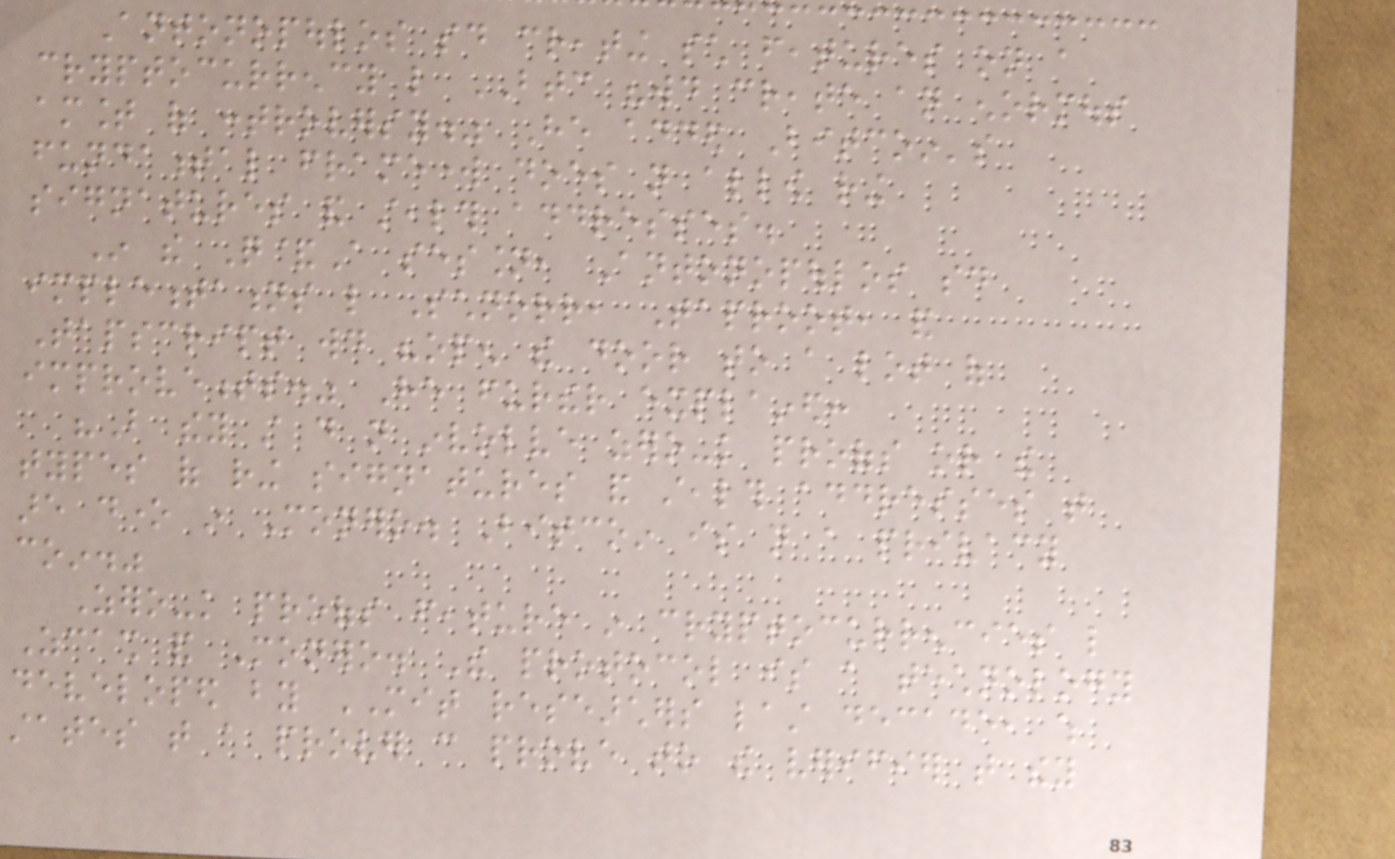Antonopoulos said creating such features on a
cryptocurrency like BTC "would create an enormous
amount of controversy." He added Bitcoin's
fundamental framework does not allow ring
signatures and stealth addresses.
In the Q&A session, Antonopoulos said
implementations like Schnorr, Taproot, and
Tapscript would "open the door to a lot of
improvements." He further explained:
"But they still do not involve zero-knowledge proofs or the
types of ring signatures and stealth addresses that
are done in Monero. Bitcoin is not a privacy
coin."
Zero-knowledge proofs feature in cryptocurrencies like
Zcash and Monero. The protocol is a technology
developed by MIT researchers last decade, which
states that a prover can prove to the verifier that they
